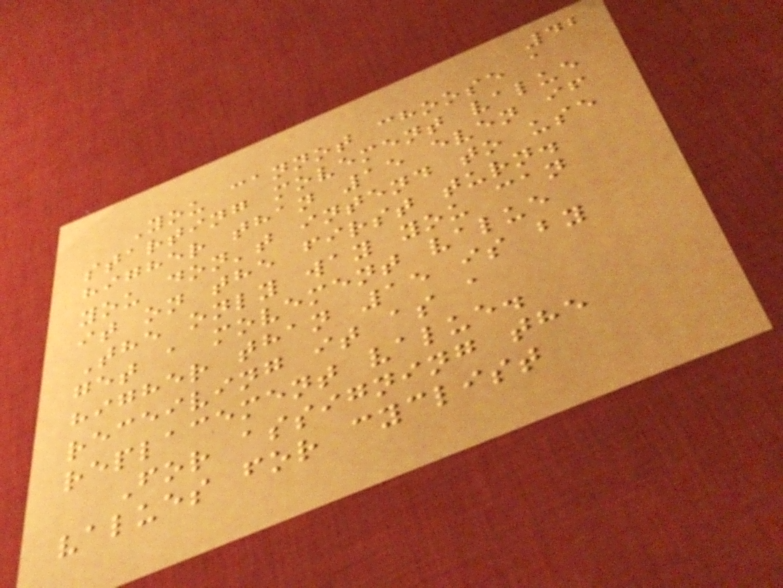42
You cannot choose a
starting movement value
higher than 15 even if
you don't intend to use
it on the first turn.
The only way you can
get a movement value
higher than 15 is by
receiving it as a
replacement value.
For assigning the
values for cyclist
